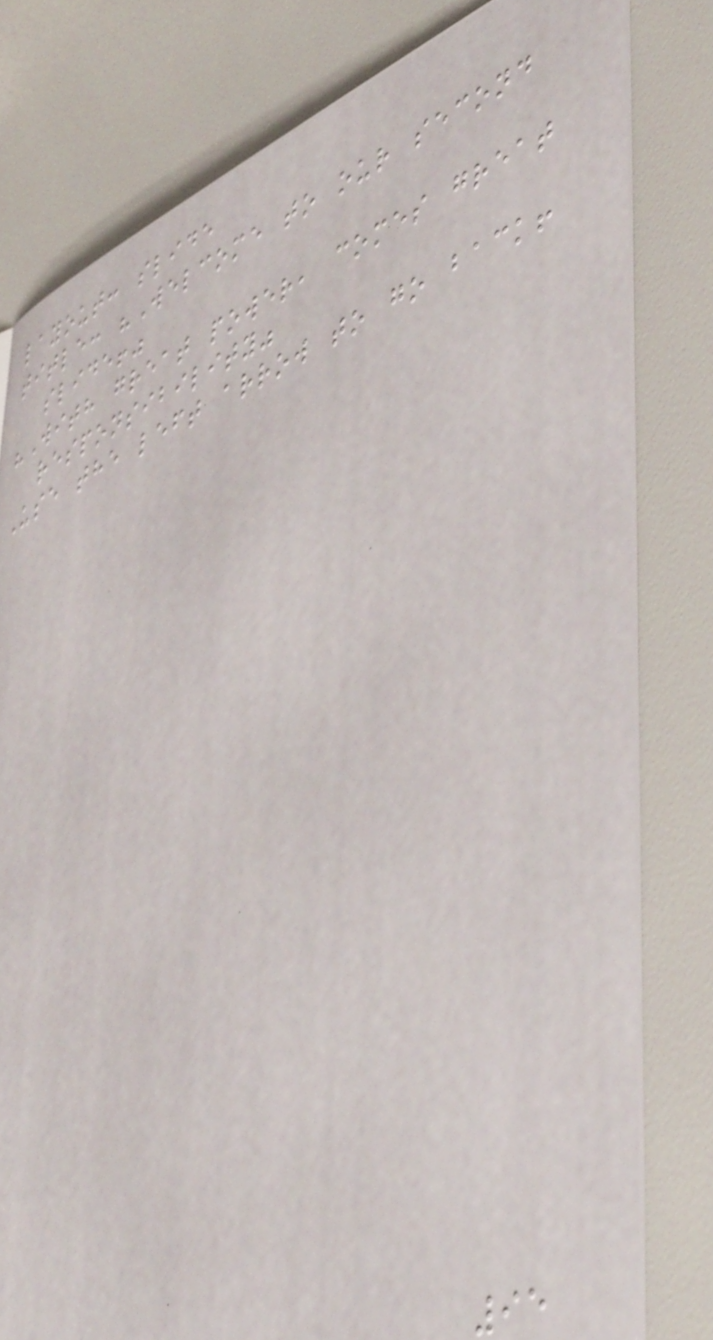layout: slide
title: "Welcome to our second
slide!"
"With great power, comes great
responsibility"
Use the left arrow to go back!
95
